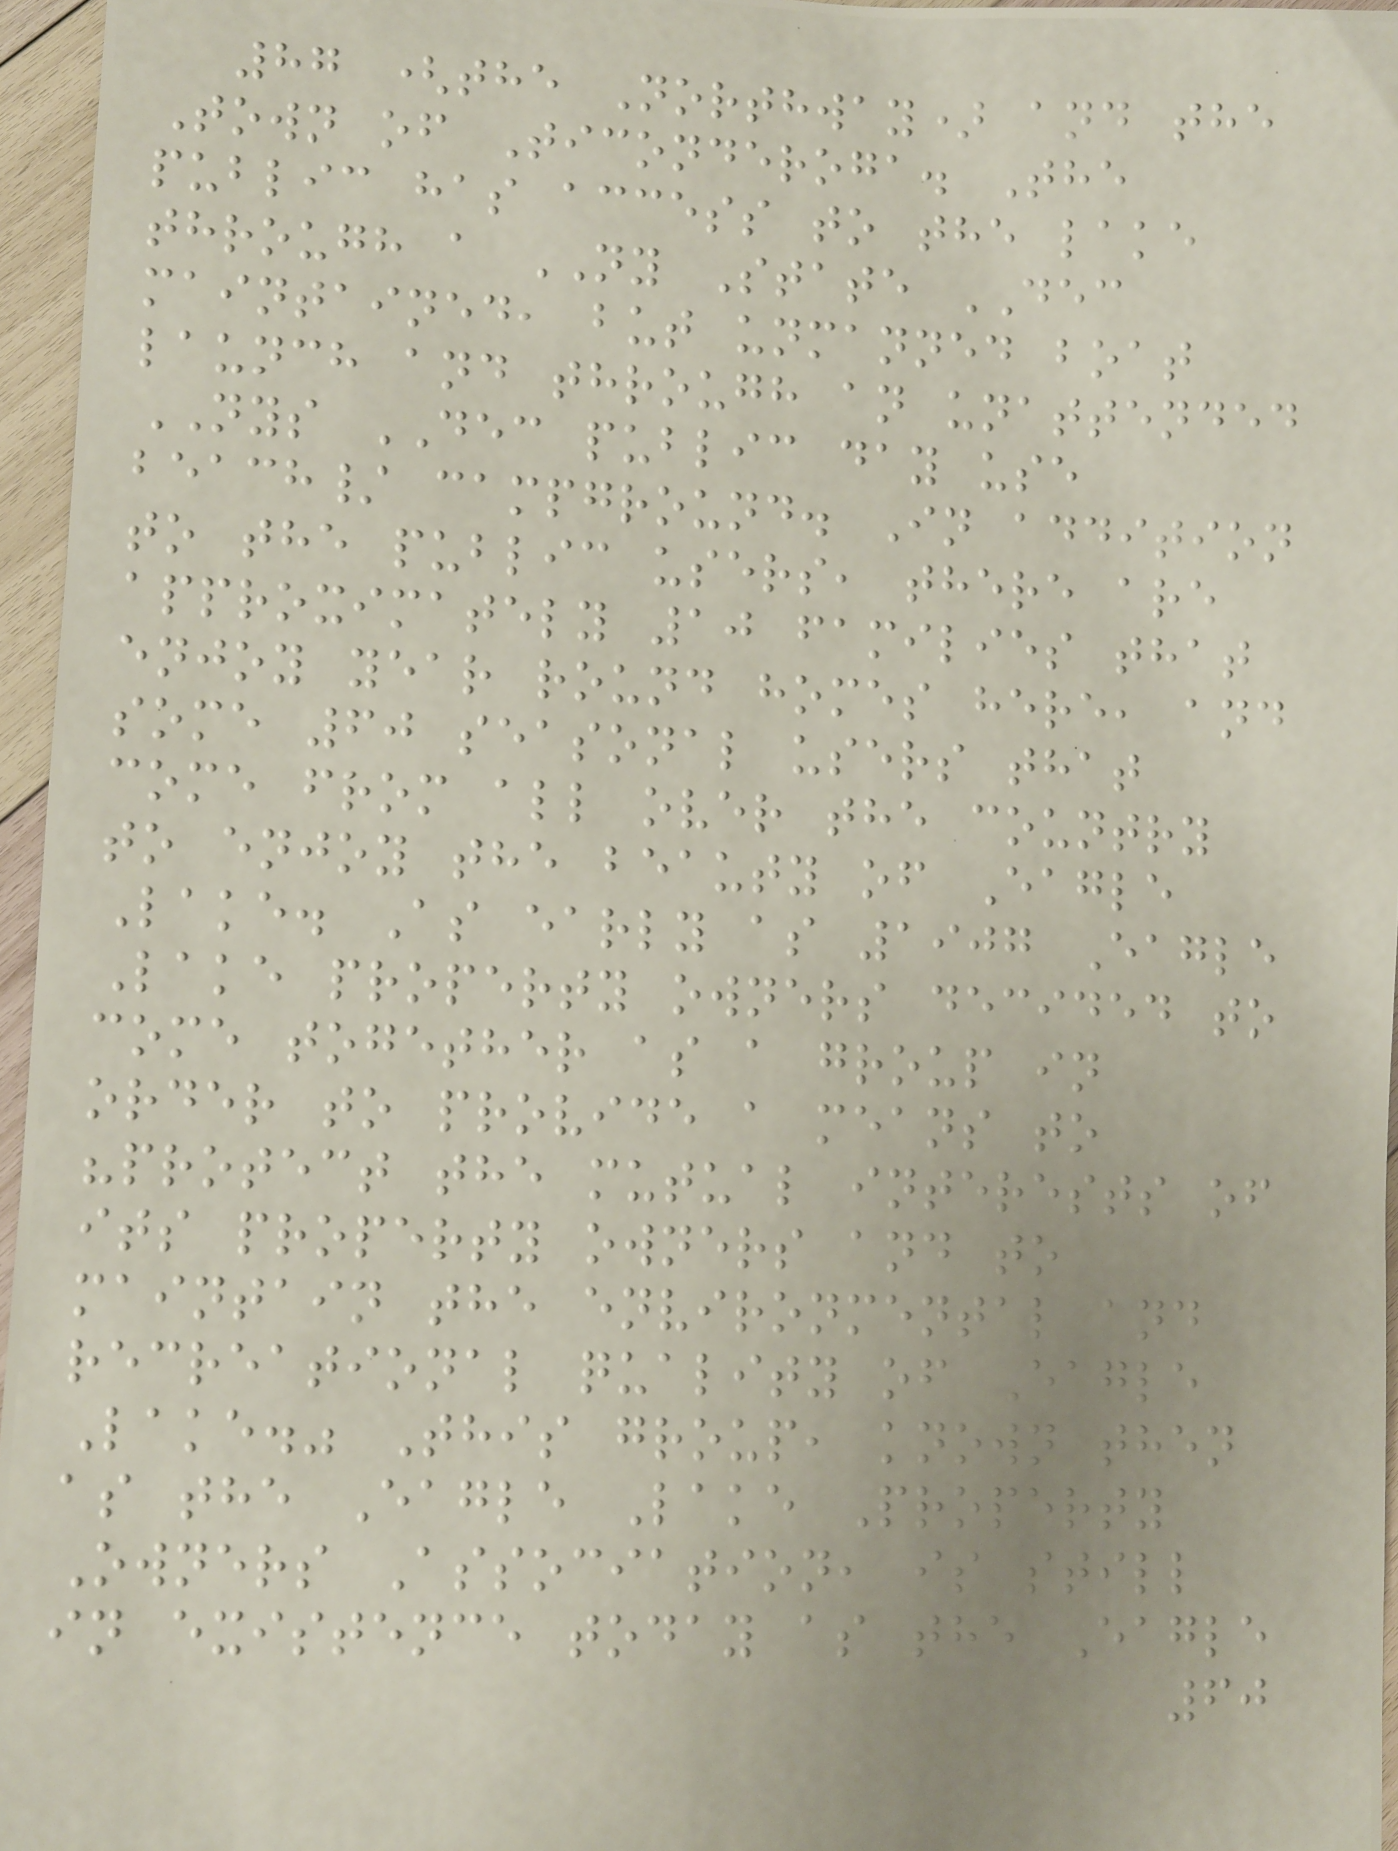87 (the Northway) and the
Town of Ticonderoga. The
public has access to the lake
through a NY State DEC
maintained, but unmanned boat
launch and through an unattended
NYS DEC public day use
beach/ campground. In addition
to the public users, there are
approximately 10 families that
enjoy year round homes here, and
some 60 seasonal users that
come from all over the country
to enjoy the beauty of Eagle
Lake. As early as 1907 Eagle
Lake property owners decided to
come together as a group in
order to provide a means to
"protect the mutual interests of
its property owners and to
maintain the environmental and
recreational quality of Eagle
Lake." This group, known then
as the Eagle Lake Property
Owners Association, is still
in existence today as the Eagle
60
